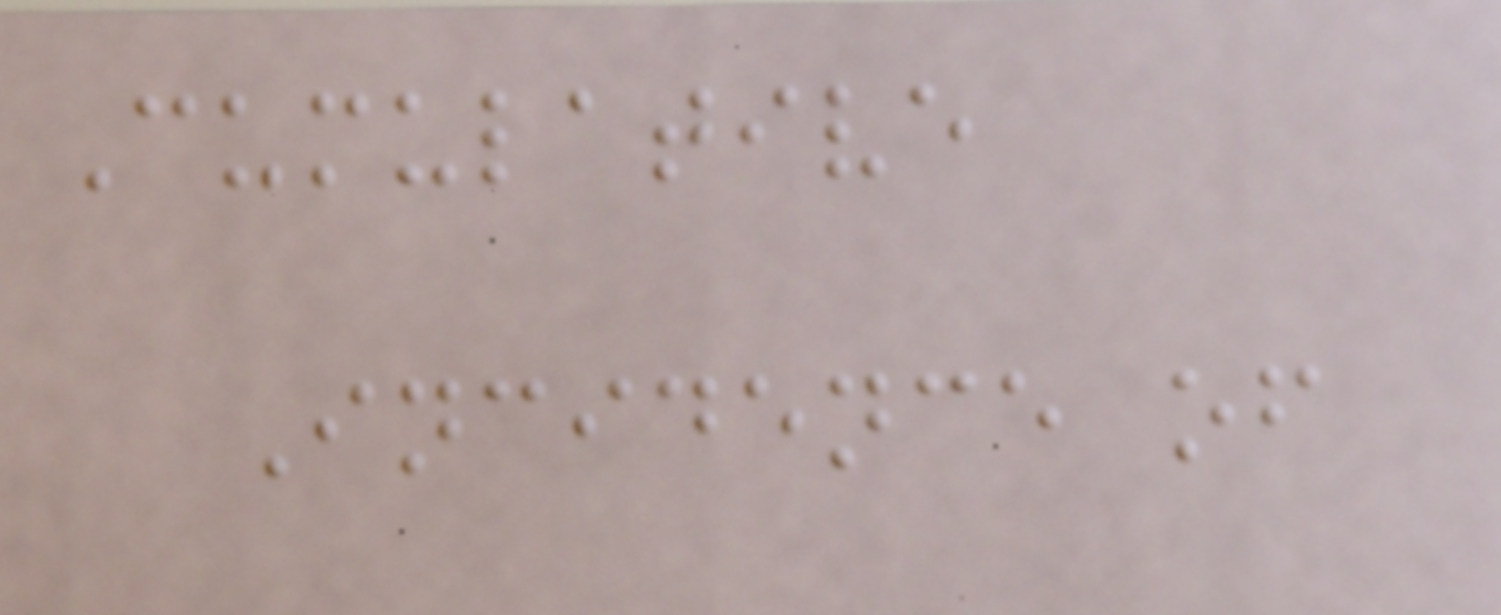Cumulative
Incidence of
